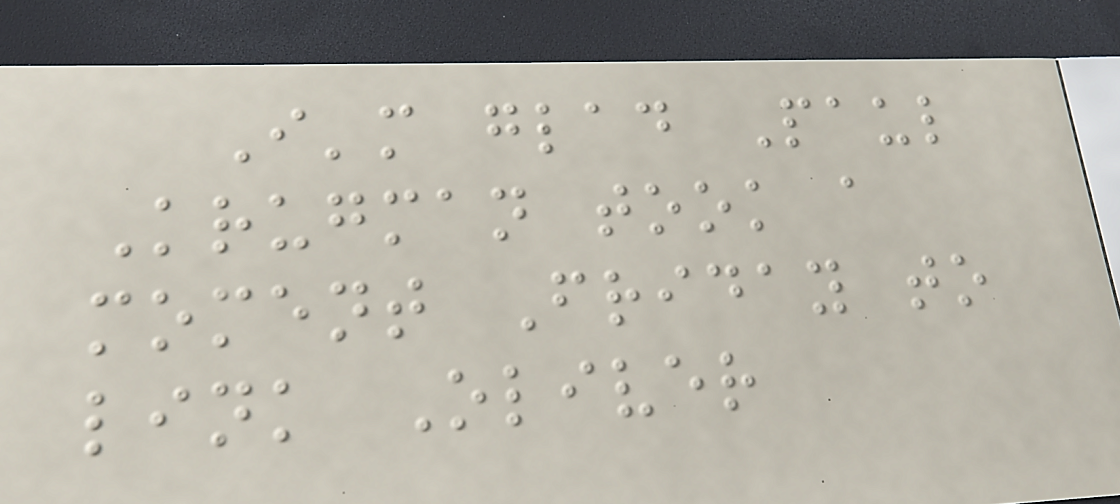I'm glad Paul
Krugman took a
moment Friday to
link Oliver
